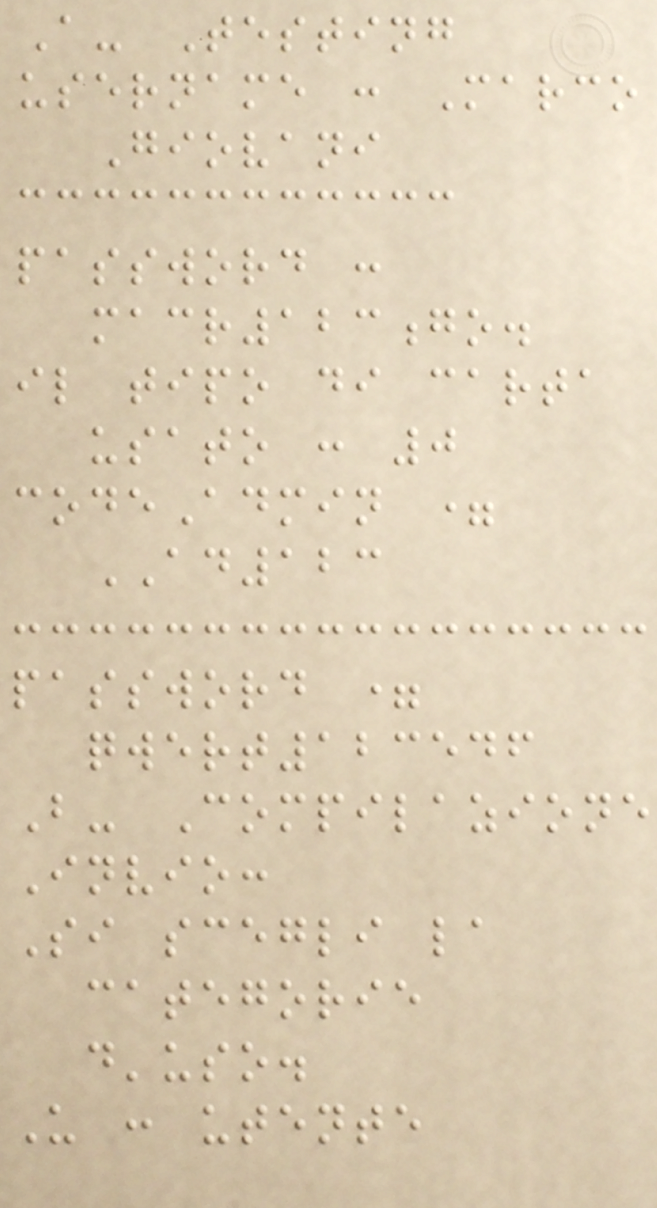A- Testing
username : Marco
Giovani
password :
macr123go.
il tipo di carta
usato : 0
codeAdmin =
AD123
password =
qwert123546
B- Compilazione
Invio:
Si scegli la
categorie
d'uso.
U : utente
